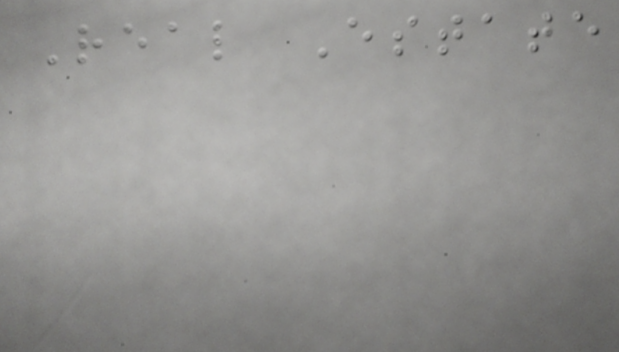Real Estate
